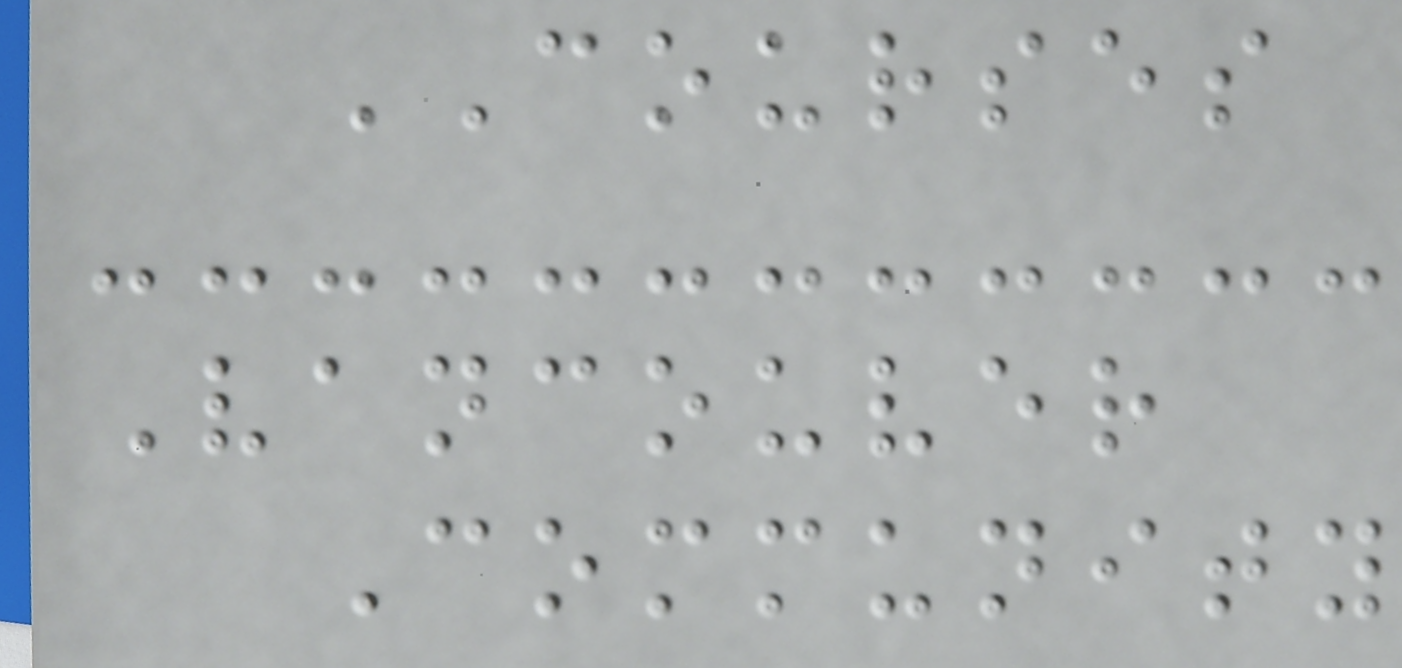COURSES
Vancouver
Community
